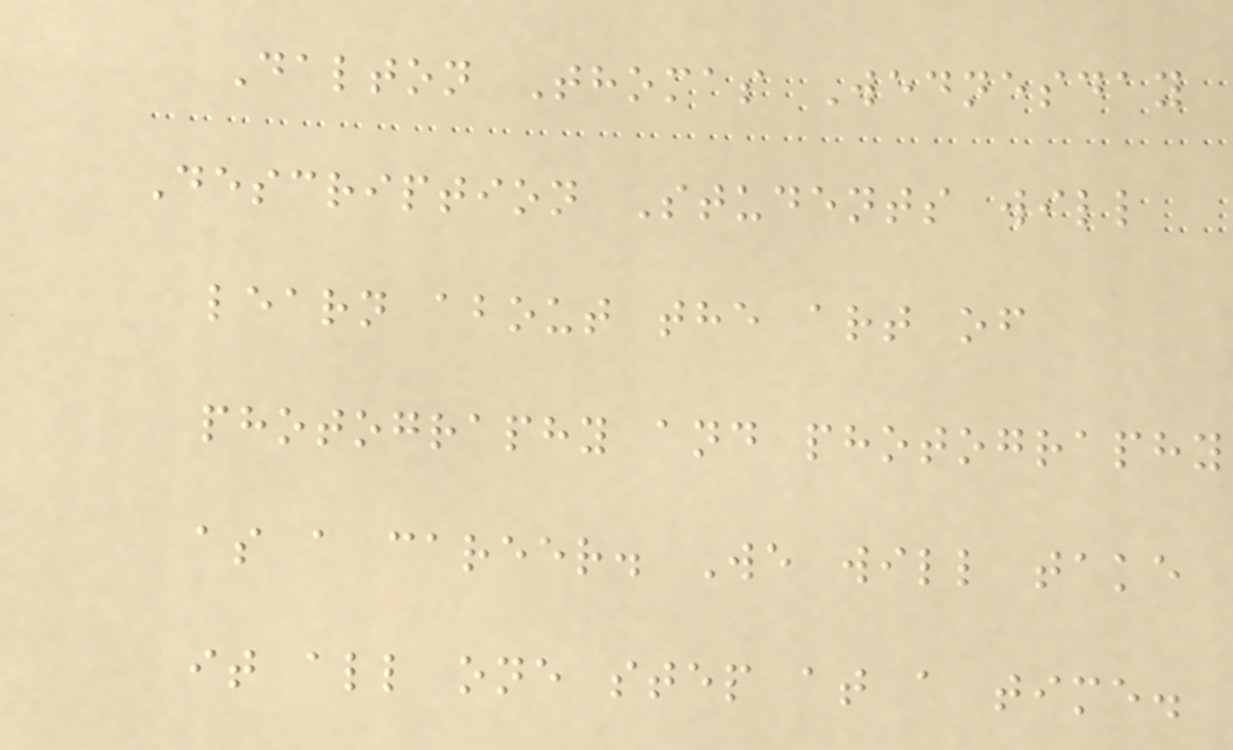Dalton Thomas Wednesday
Description Students will
learn about the art of
photography and photography
as a career. We will take
it all one step at a time.
